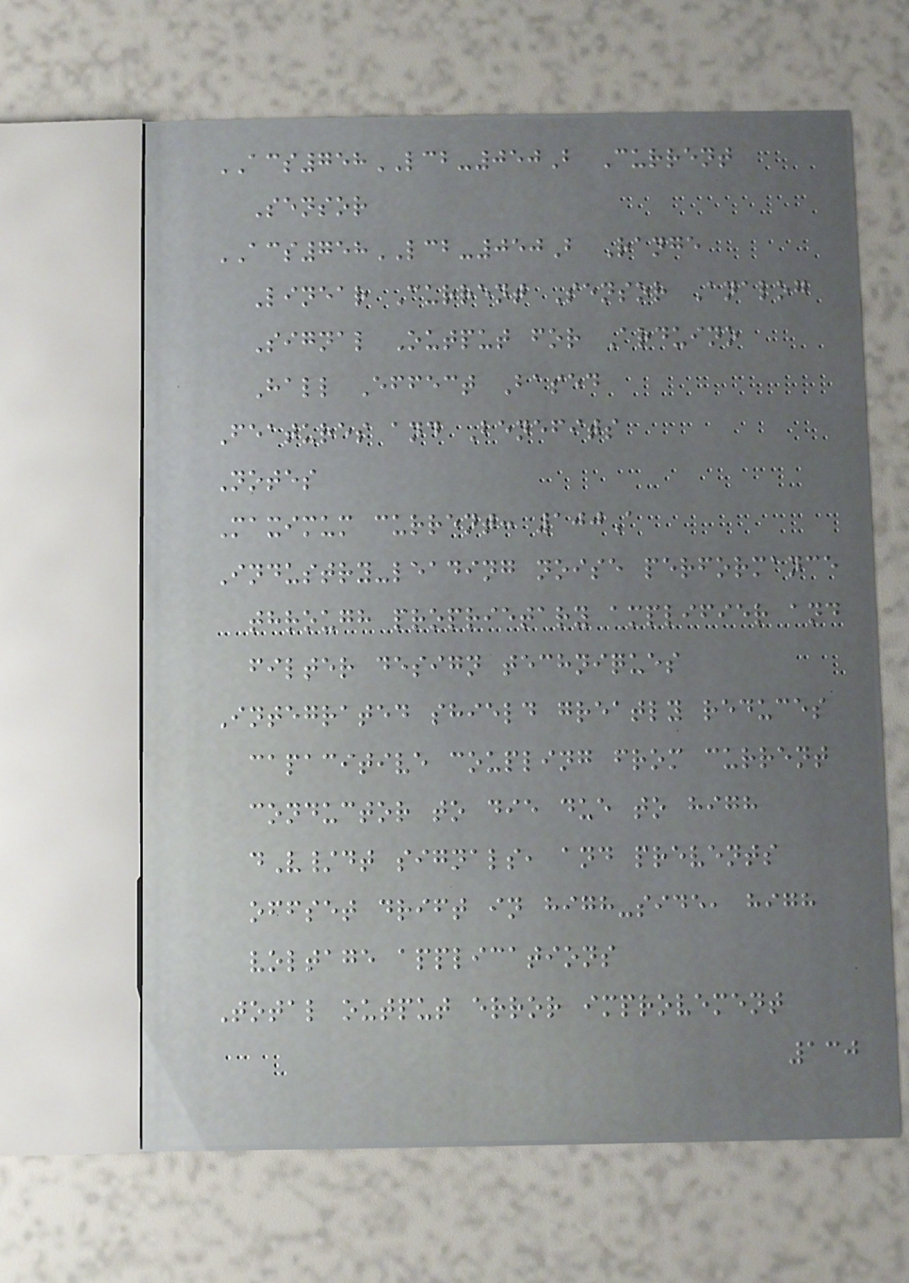ACS758LCB-050B Current
Sensor
ACS758LCB-050B Range
Linear Current Sensor Analog
Signal Output for Arduino
Hall Effect Based
Features and Benefits
Notes
Maximum current: 100A
Industry-leading noise performance
through proprietary amplifier and
filter design techniques
Integrated shield greatly reduces
capacitive coupling from current
conductor to die due to high
dV/dt signals, and prevents
offset drift in high-side, high
voltage applications
Total output error improvement
130
